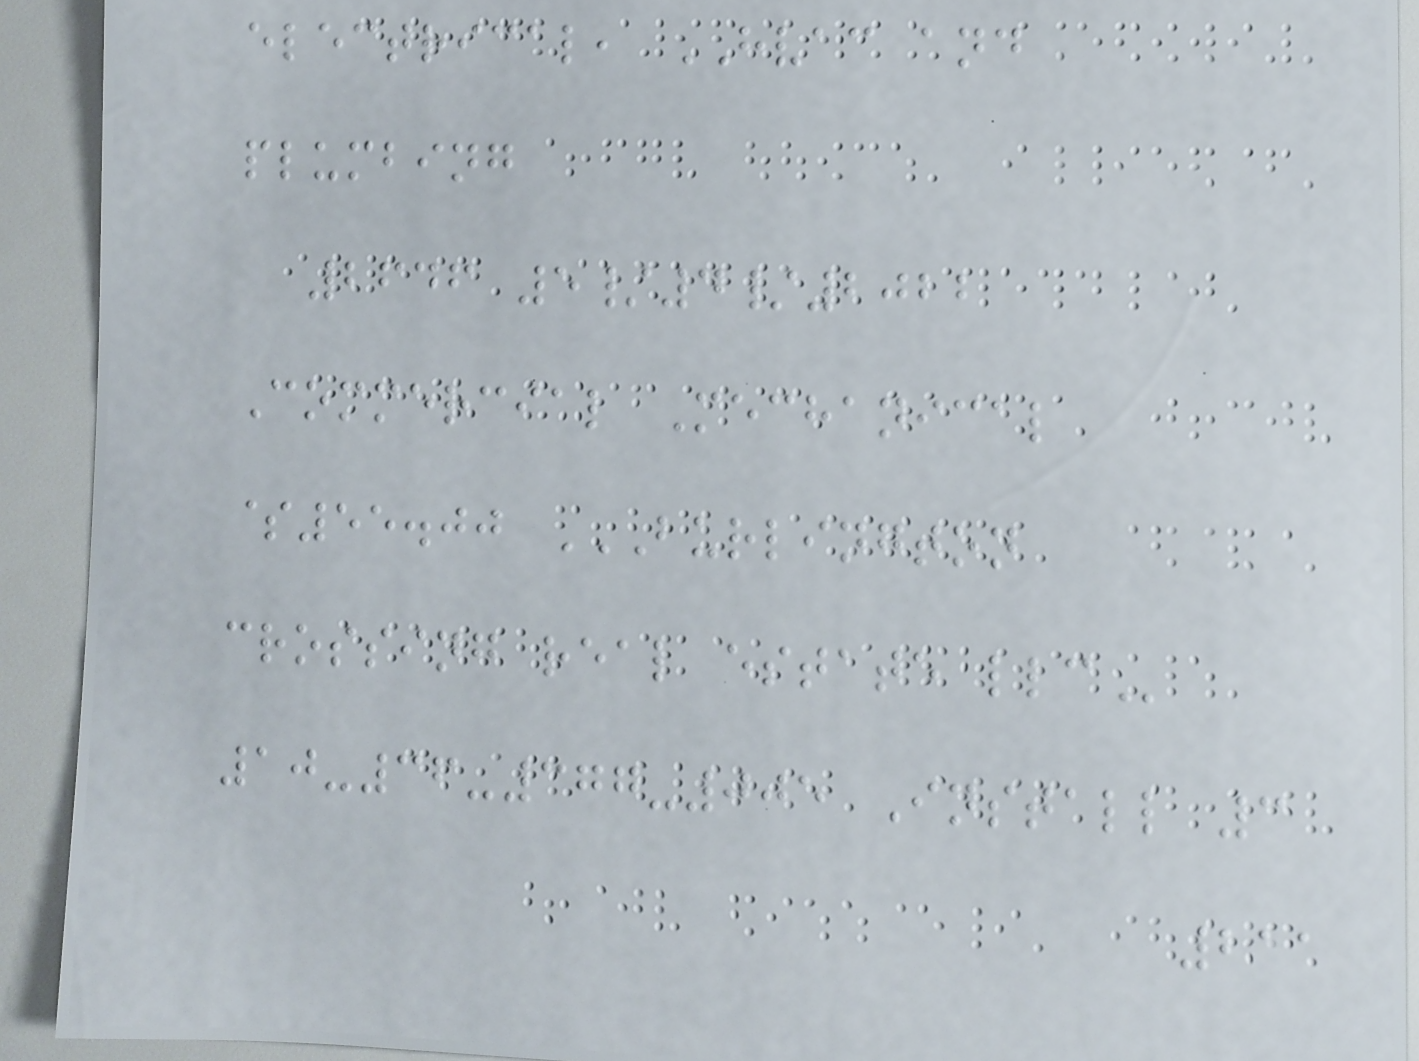electrical, HVAC and
plumbing
2646 5/4/2022
Commercial Mechanical
$55.00 BURLINGTON
CROSSING REAL ESTATE LLC
10-36-377-005 Install 3
211
